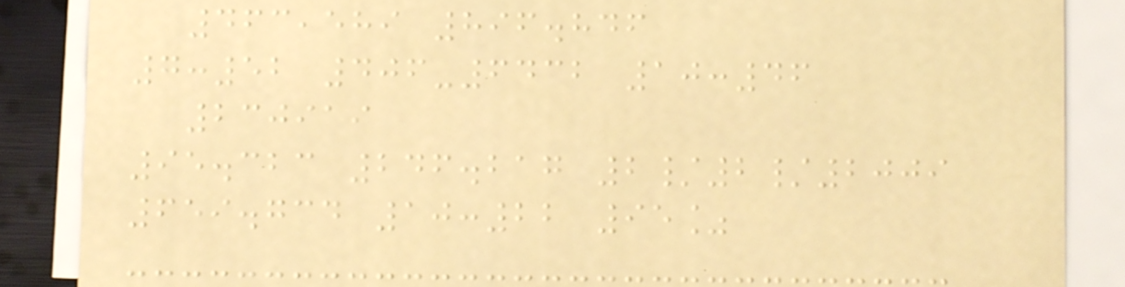463,589 896.846
7:52 406-6432 10:46
230919
95.323 246.217 2/2/2009
659.734 10:22 95%
